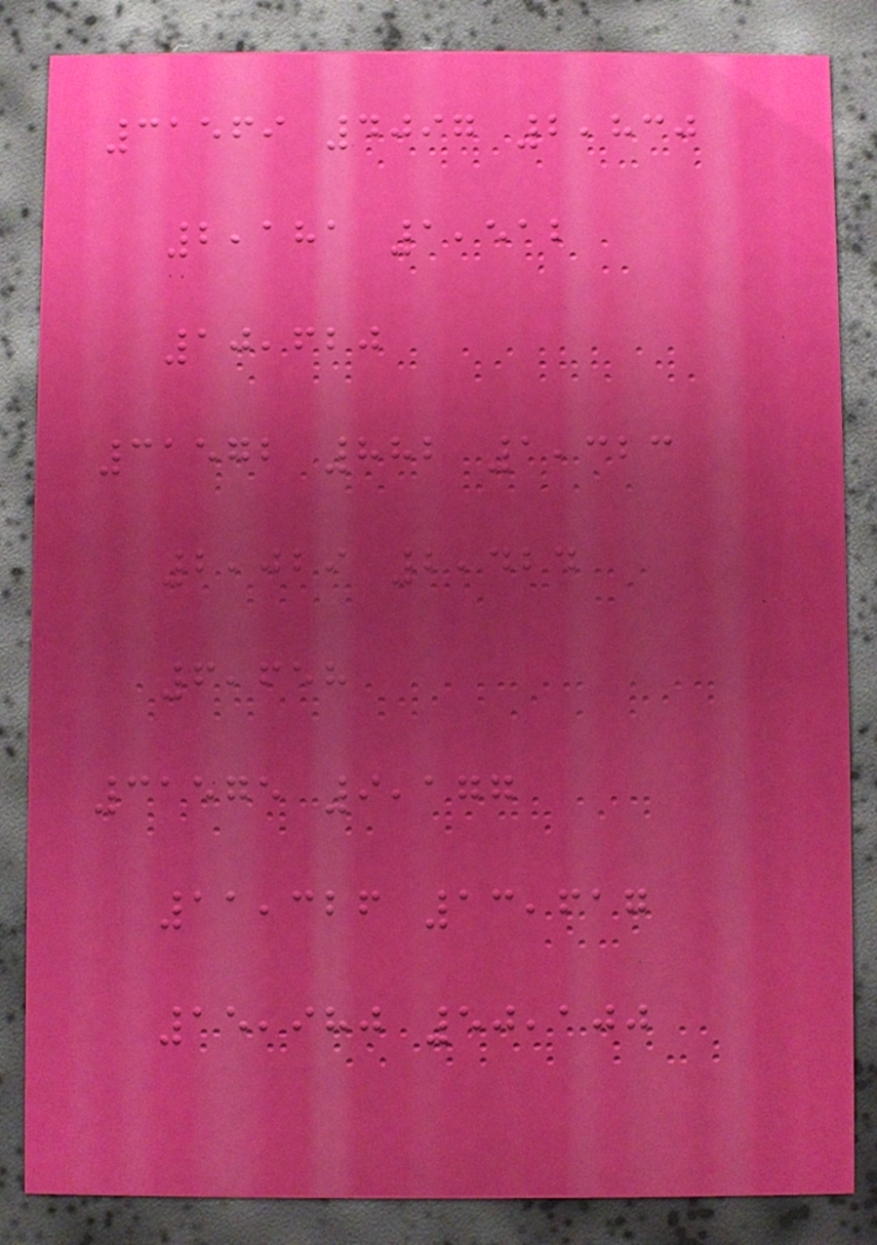31569 4097 2,830
2,181 1,512
10,620
31572 882 1,323
2,029 2,424
6,658
31575 9,177
11,326 13,617
15,980 50,100
